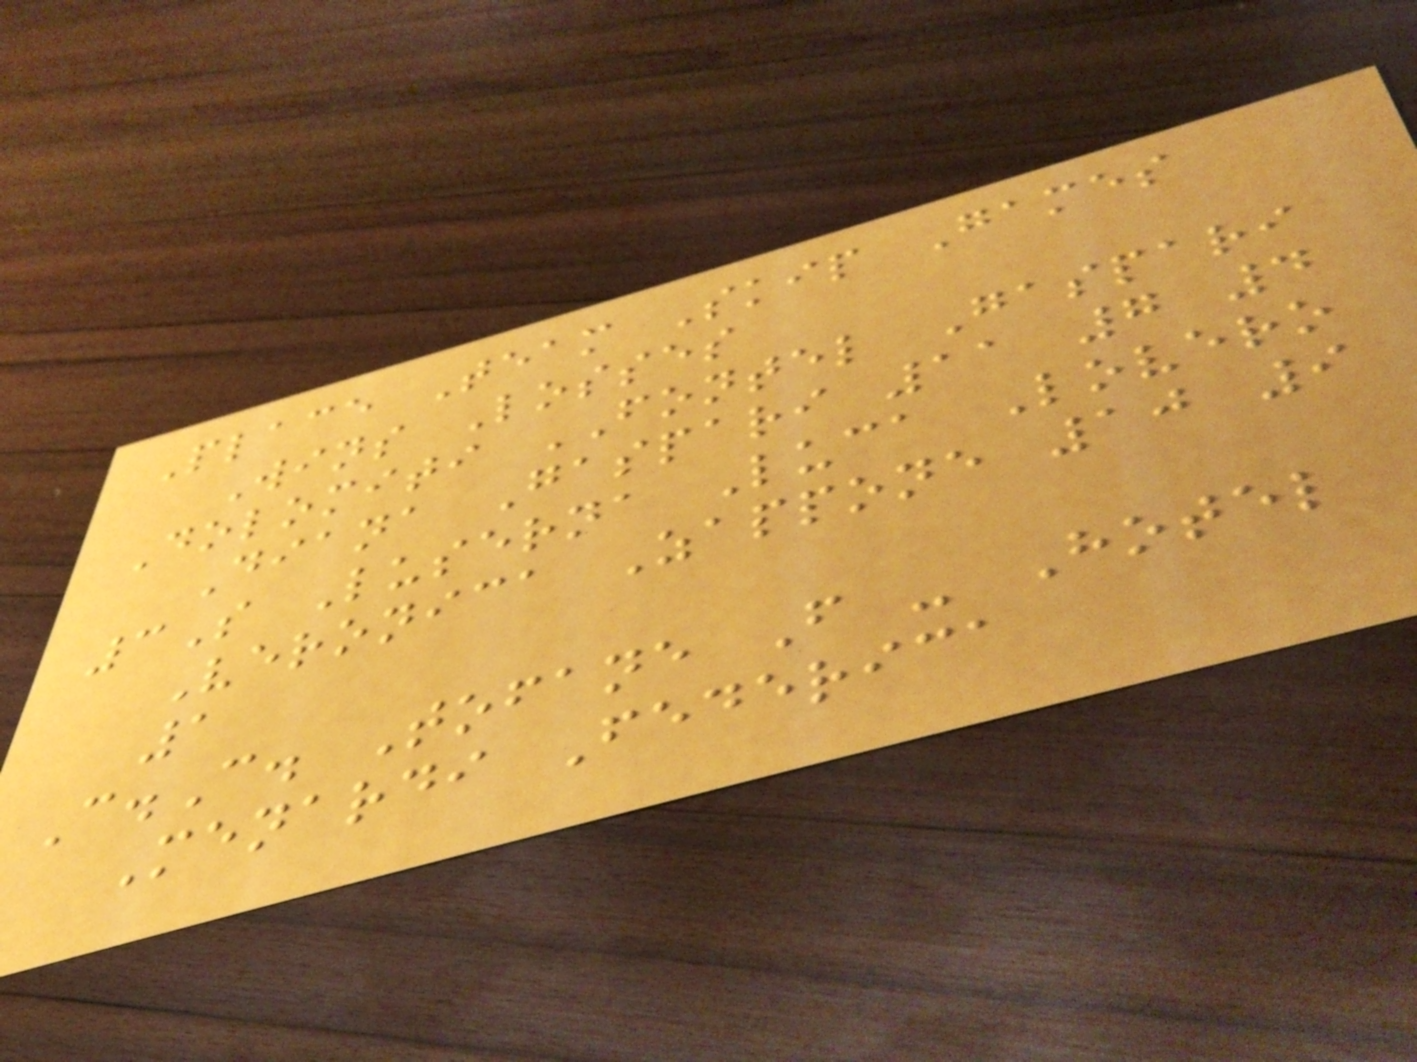Place Team Skip Games
Wins Losses
Dolomiti FONTEL Gaspari
Diana Gaspari 11 7 4
3S Luserna Luca Lovero
Veronica Zappone 10 9
1
C.C. Tofane F - Hotel
Menardi Federica
